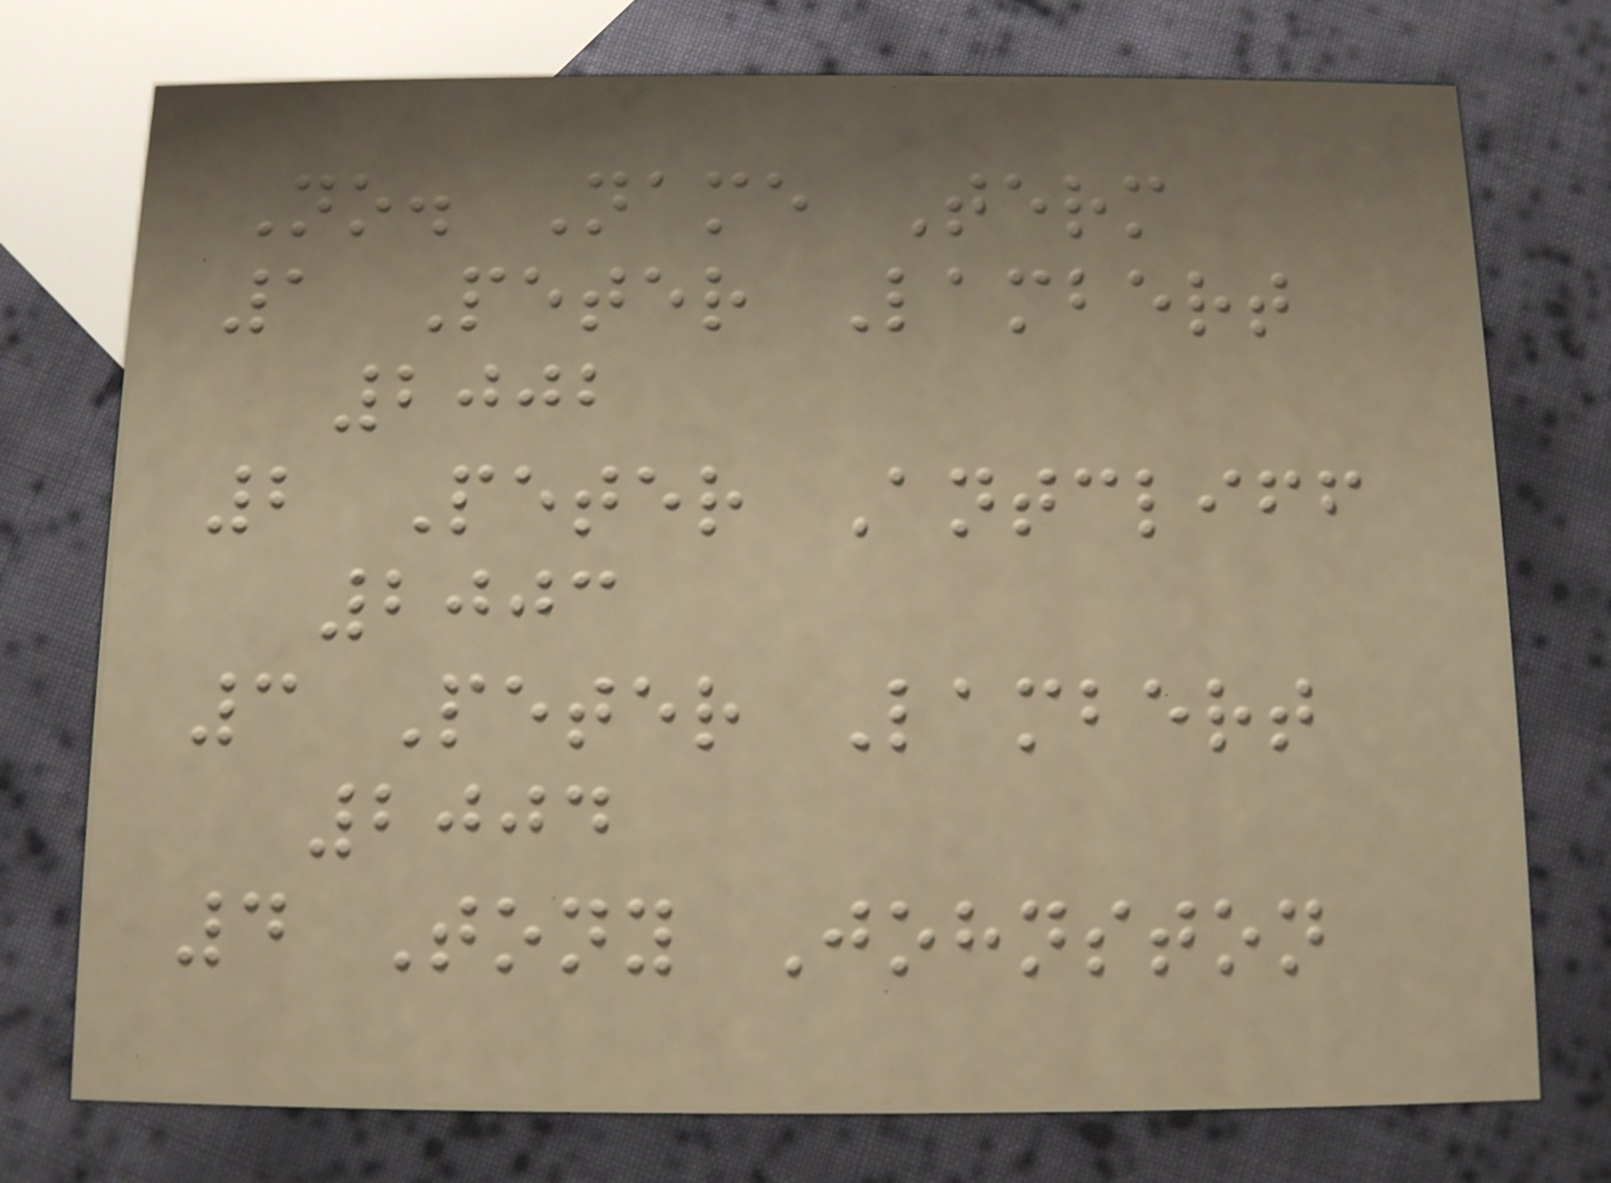No. Name Term
1 Peter Lambert
2002
2 Peter Antcliff
2003
3 Peter Lambert
2004
4 Tony Johnston
